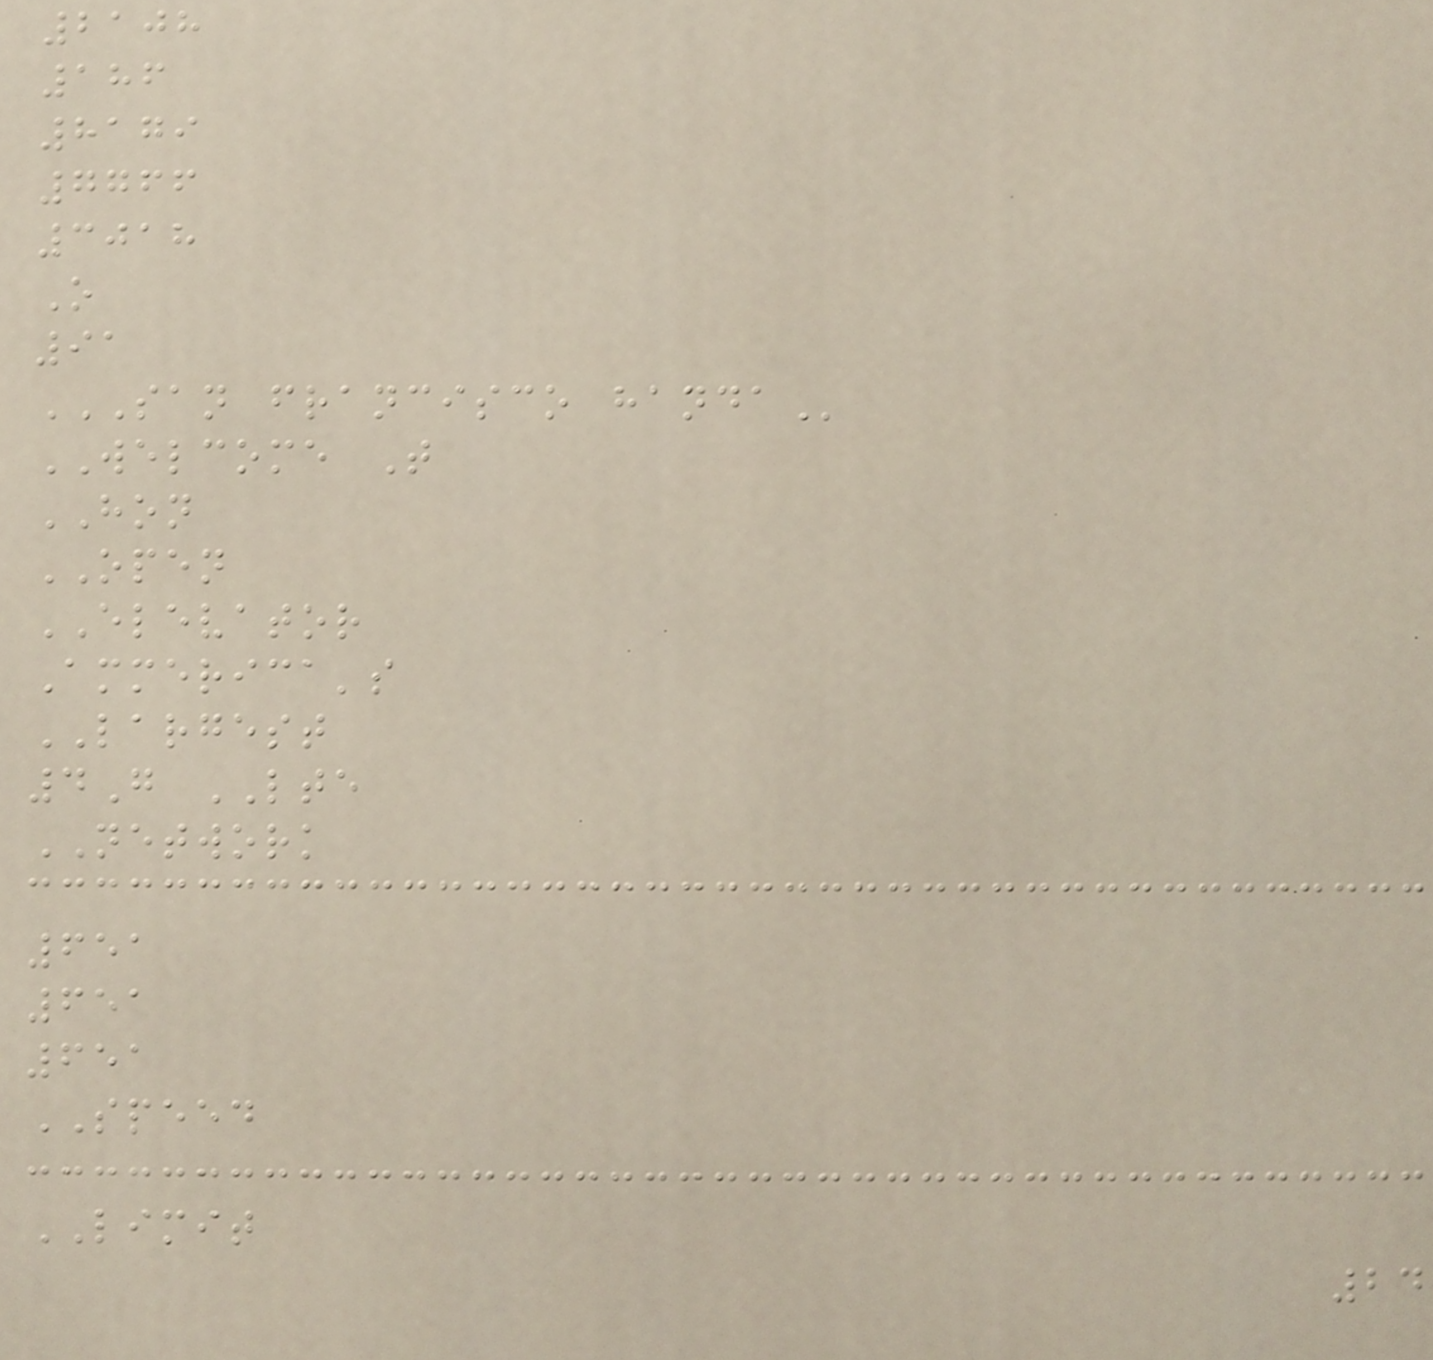2108
186
8179
7766
3018
O
91
SAN FRANCISCO HANDA
WELCOME T
HON
OPEN
ELEVATOR
Ammerica's
LARGEST
4G LTE
NETWORK
651
651
651
SPEED
LIMIT
24
